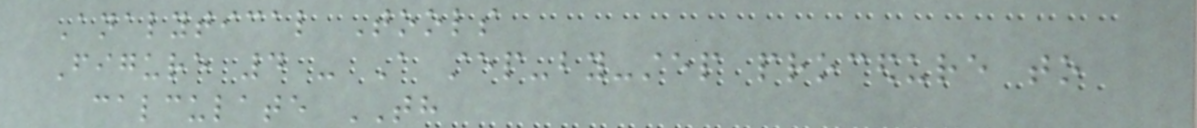Analytical Tools
Figure 4 - A step-by-step procedure to
calculate TH
